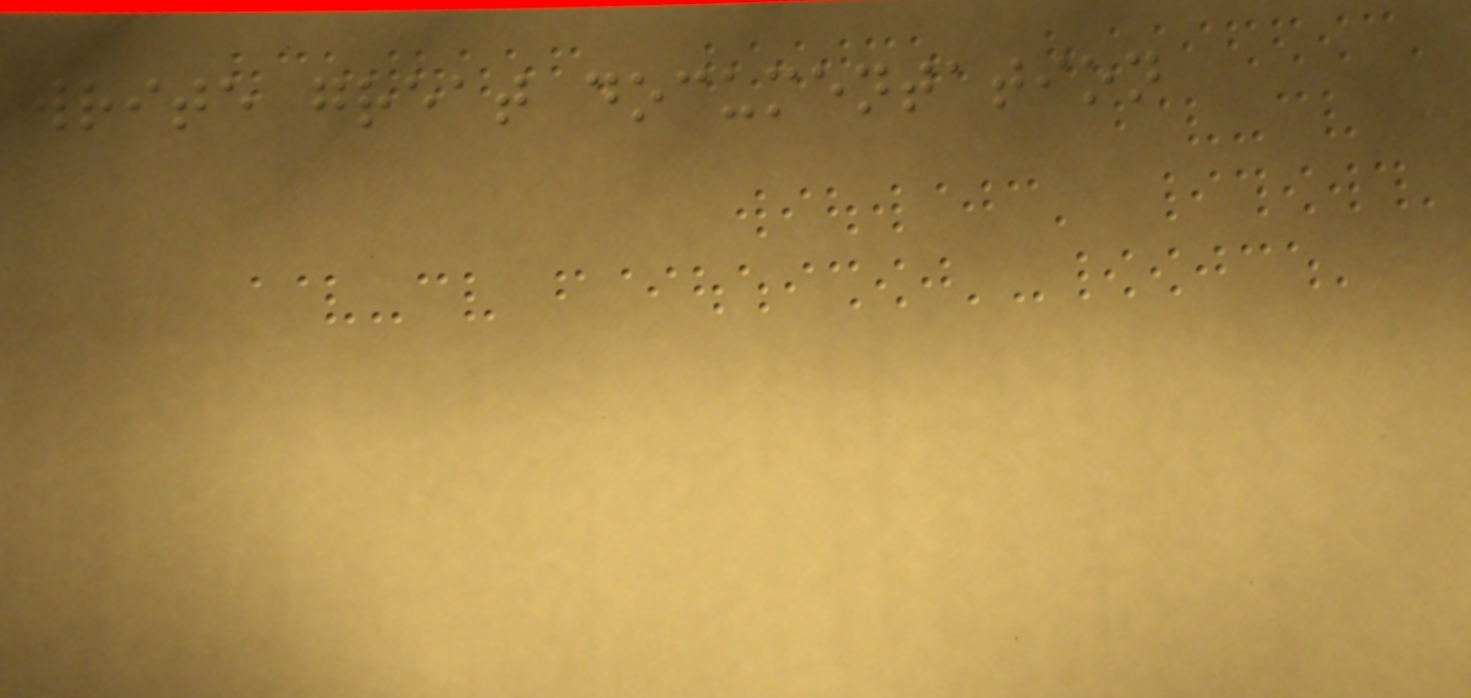write great documentation
